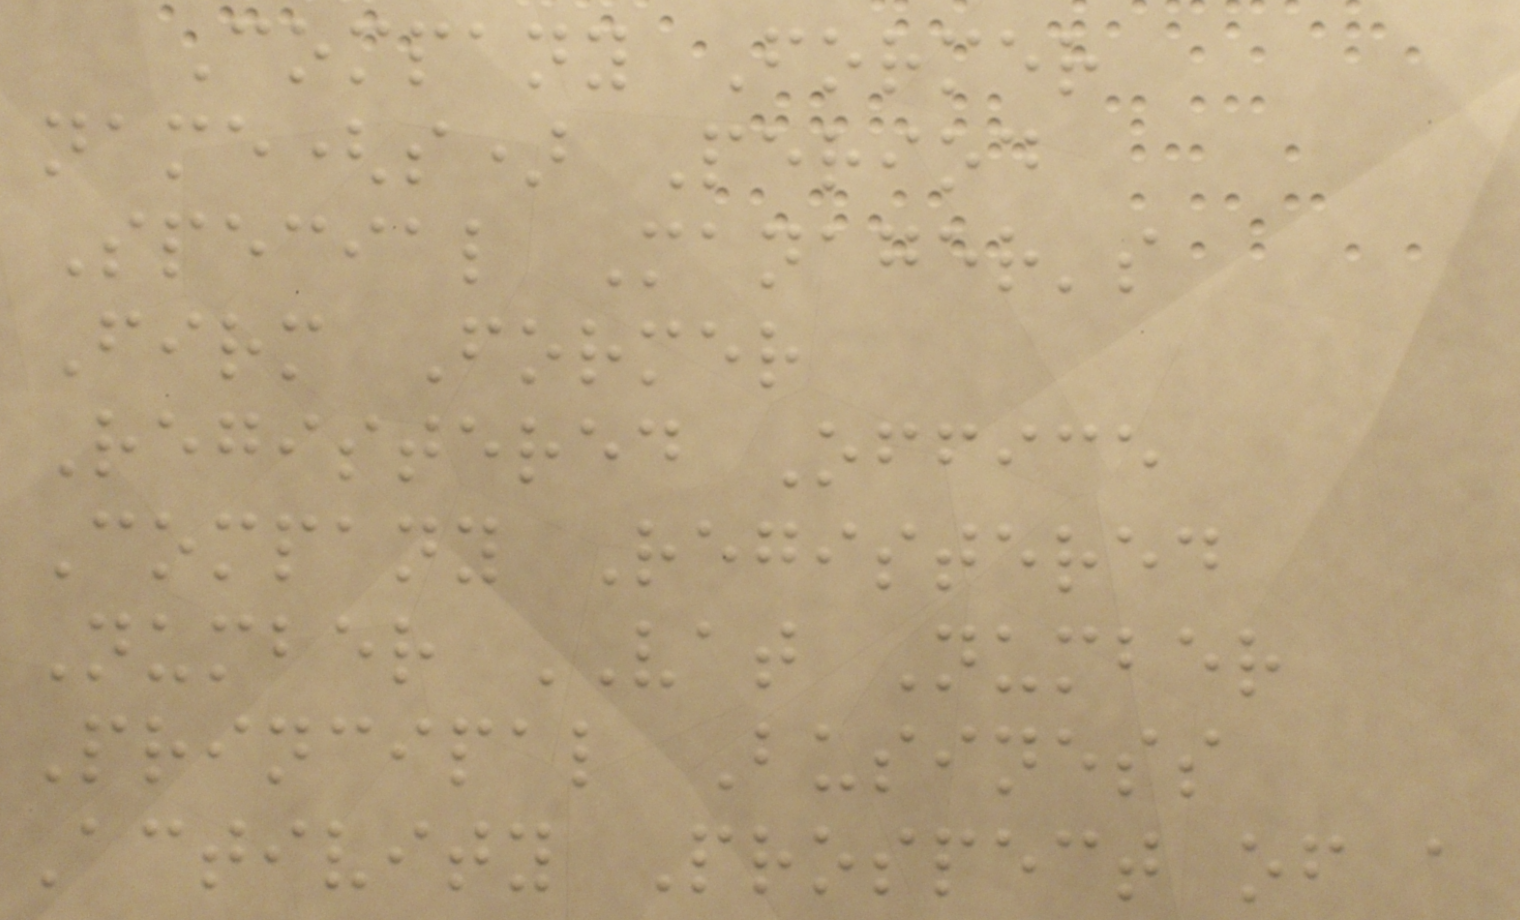Company Former
name(s) Period
Special Manager's
Firm Former
Registered Office
Company Registered
Number VAT Number
Principal Business
Activity Prospect of a
